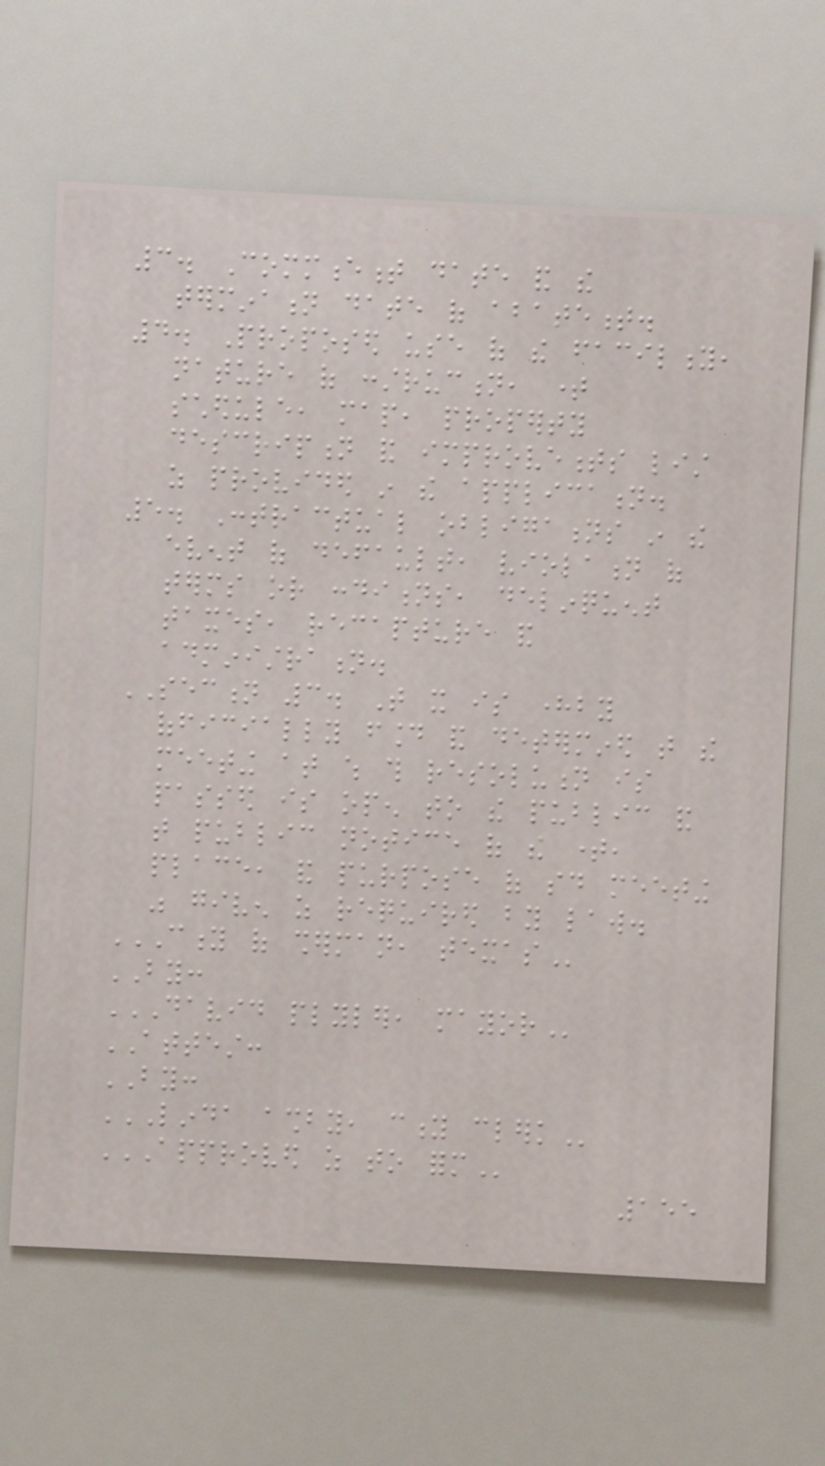3. Commencement date and the
termination date of abatement.
4. Proposed use of the facility,
nature of construction, time
schedule, map, property
description and improvements list
as provided in the application.
5. Contractual obligations in the
event of default, violation of
terms or conditions, delinquent
taxes, recapture and
administration.
SECTION 3. That it is hereby
officially found and determined that the
meeting at which this resolution is
passed is open to the public and
that public notice of the time,
place, and purpose of said meeting
was given as required by law.
CITY OF SHERMAN, TEXAS
BY:
DAVID PLYLER, MAYOR
ATTEST:
BY:
LINDA ASHBY, CITY CLERK
APPROVED AS TO FORM
155
